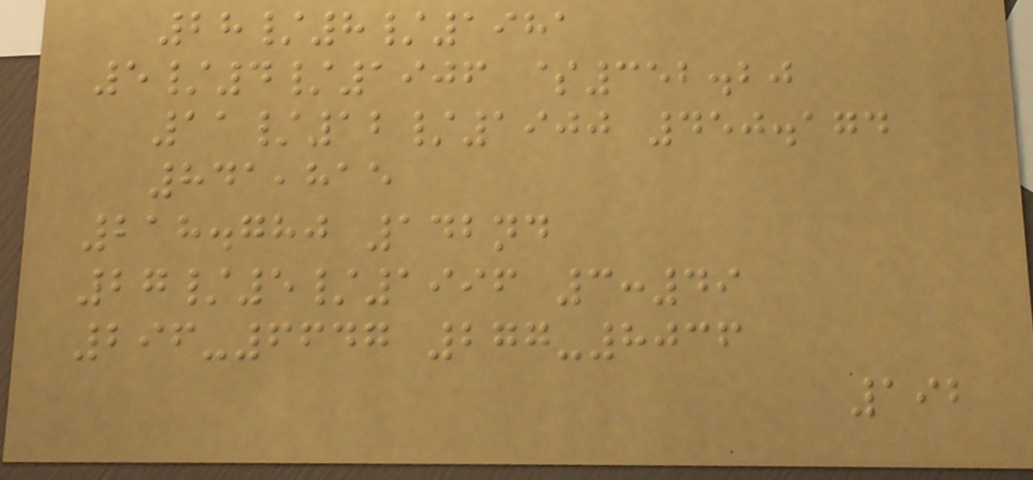28/8/1981
5/4/1906 $352.20
11/12/1900 450.174
841,815
218.780 142nd
27/5/1996 3:49
296-6647 277-8036
192
